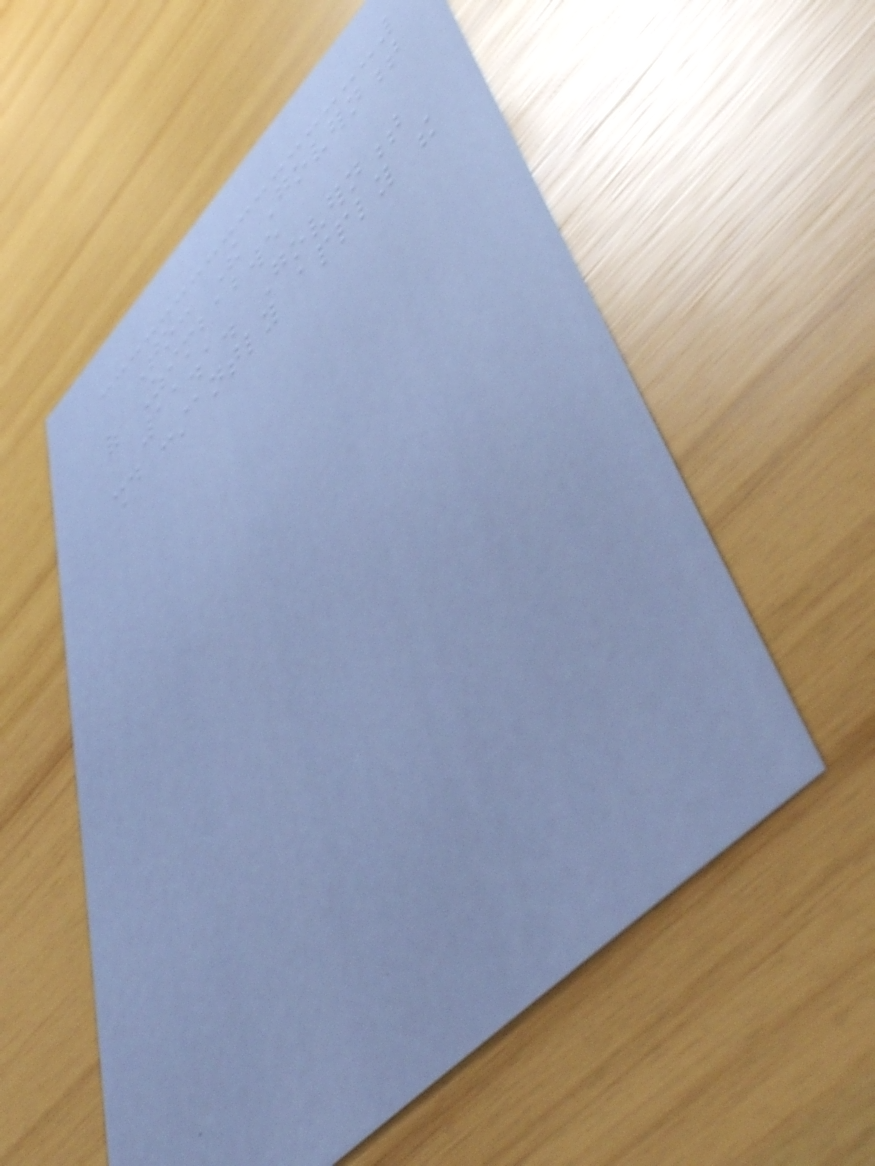To: The Government
of Zimbabwe
11.1. Government
should constantly apply the
